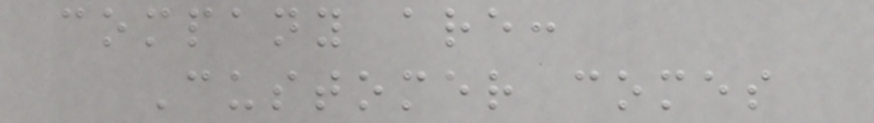company are:
Customer comes
